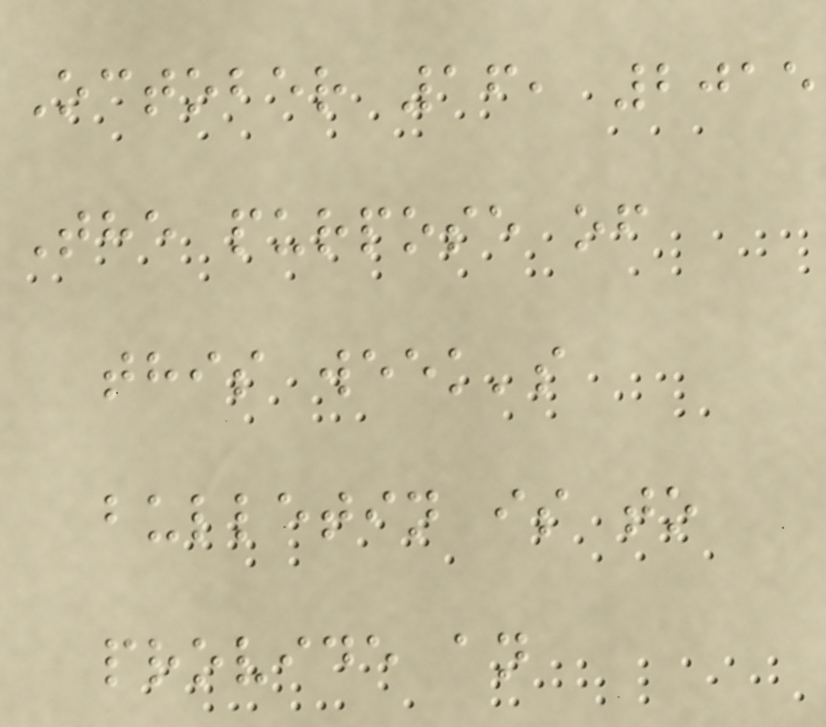October 16, 2015
The purpose of
this week's
bulletin is to
provide an
